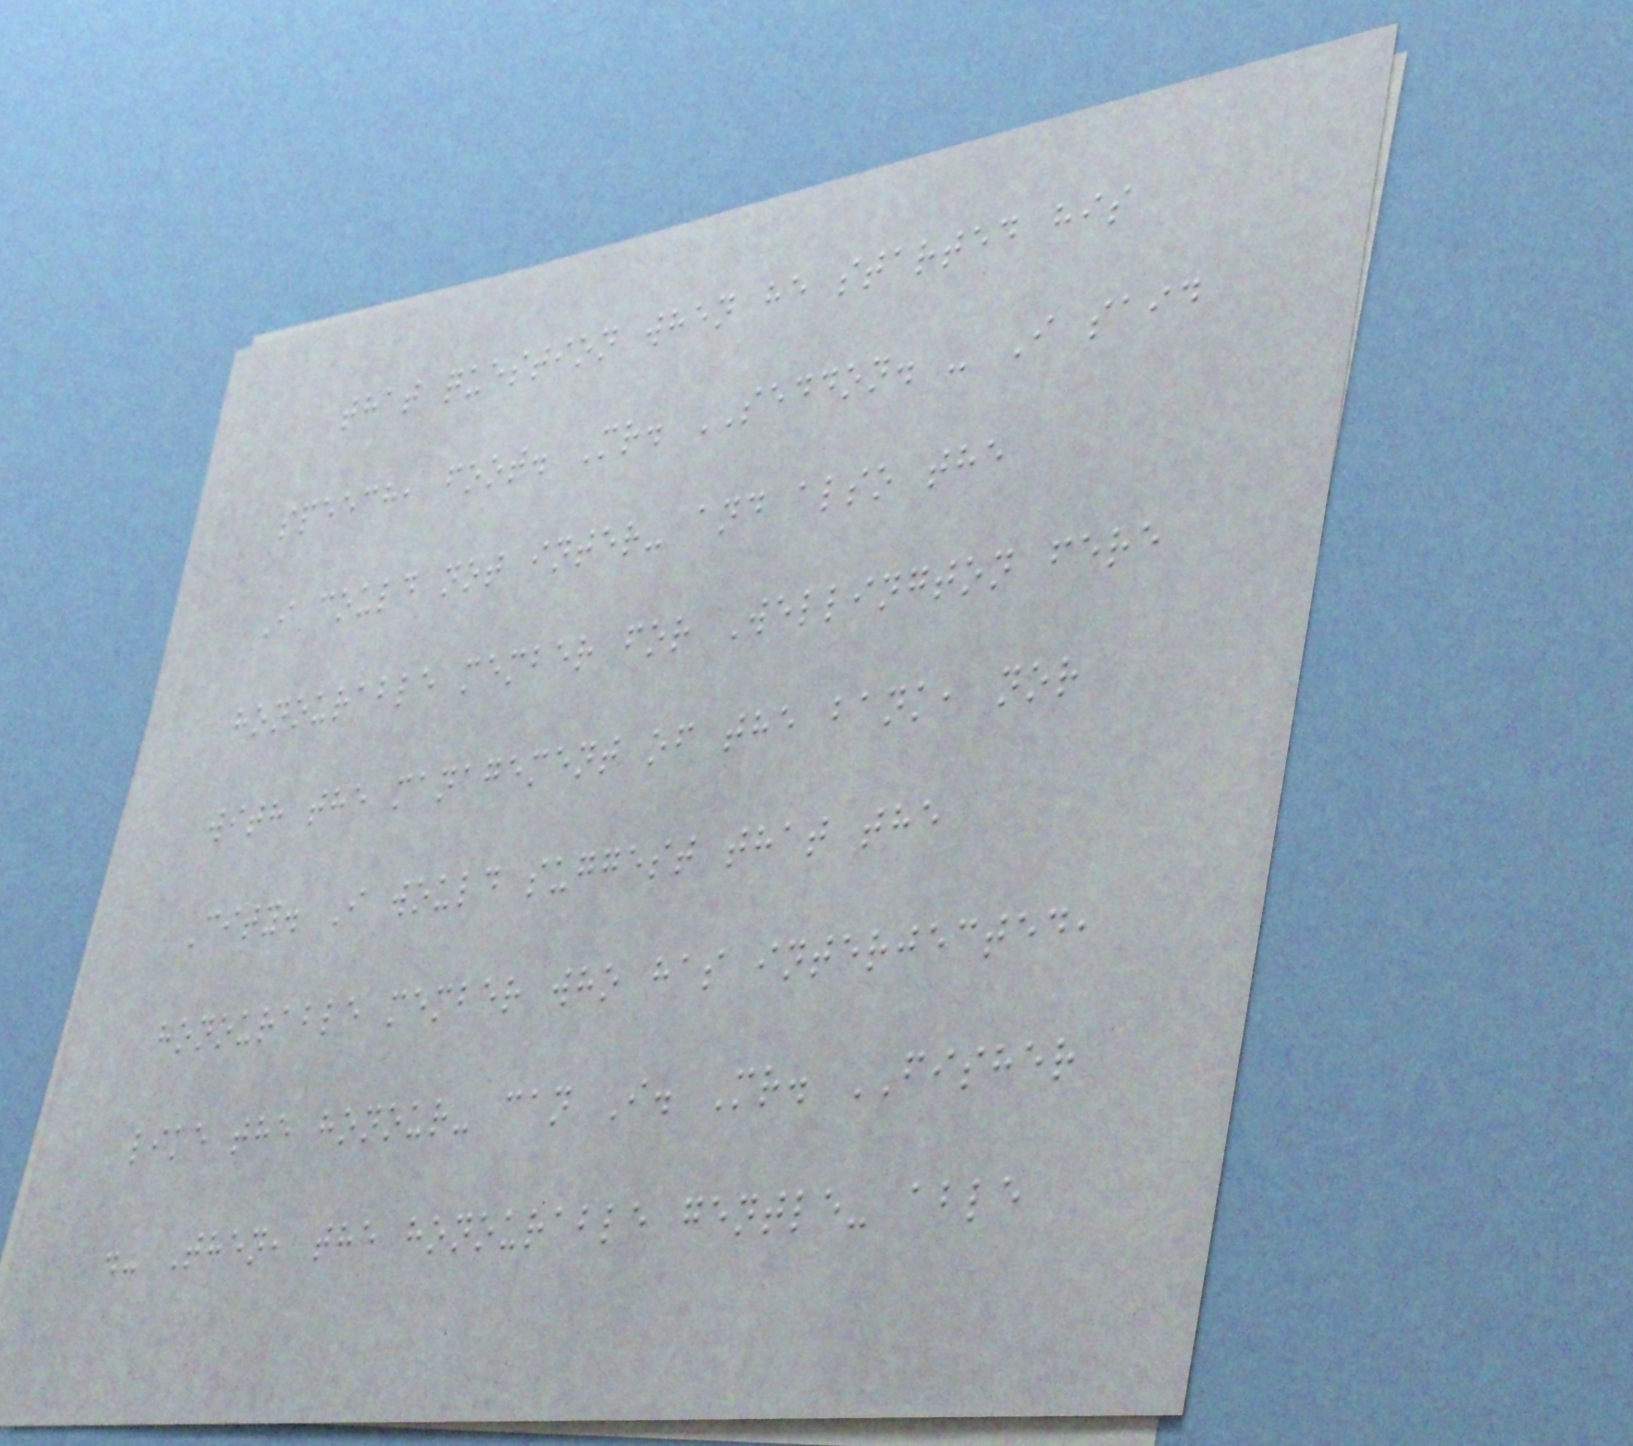that question when he started his
speech, foot. Mr. SEDDON. - I said
I could not inter- and also the
honourable member for Wellington fere
with the management of the bank, nor
City. I would suggest that the
honourable member who has interjected,
like the honour- can I. Mr. FISHER
.- Then, the honourable gentle- able
